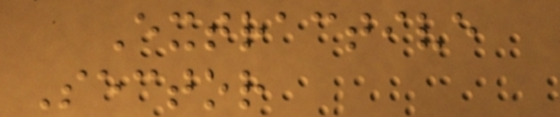Extractive
Sector
